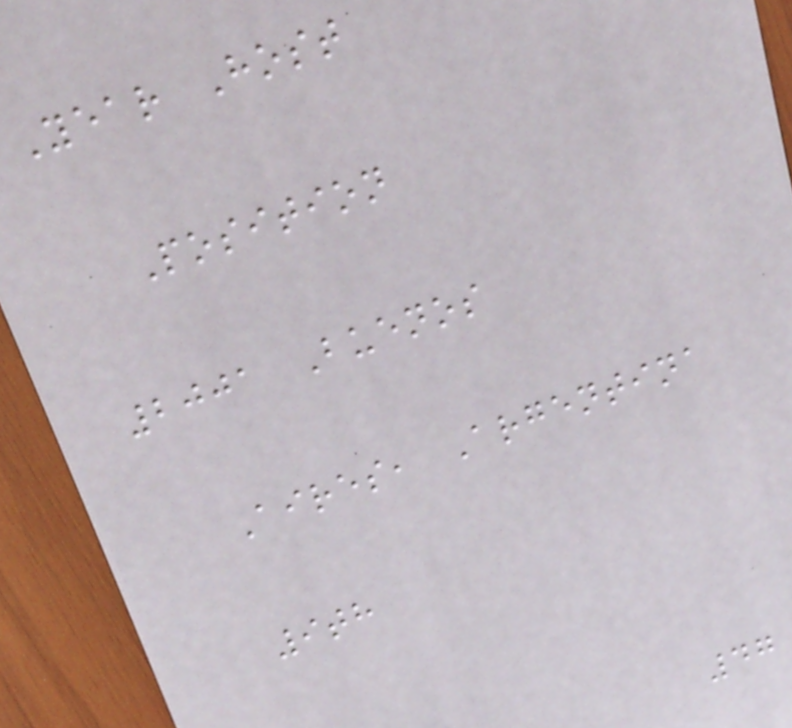Year Host
Position
2001 Buenos
Aires, Argentina
9th
47
